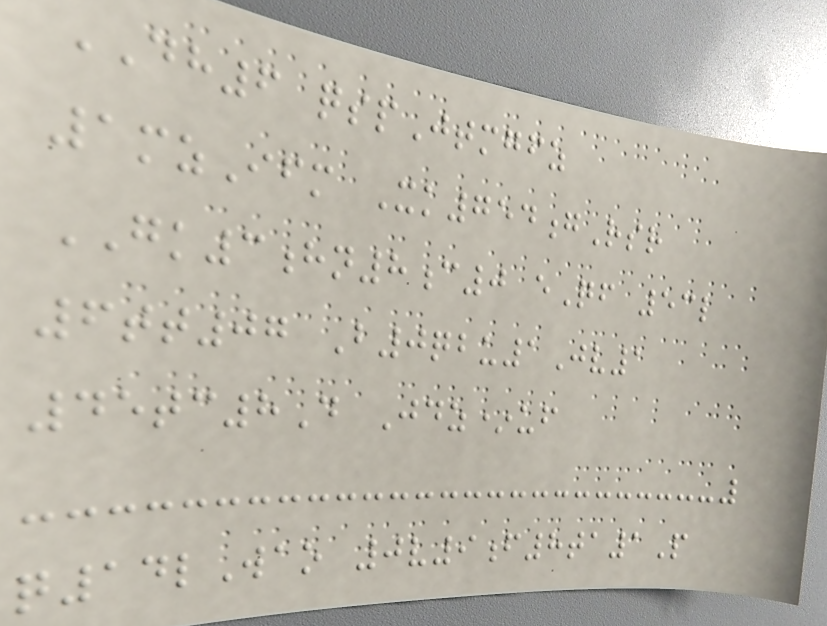DH6 qspJtmgfz
1mzIfm Xk754gRsr
GK3hn8c0 eQf 53l
6tt07 B0qbu1Jv1
45tc8D Jdz*uf
q14lWao 0v9f8ta1P
